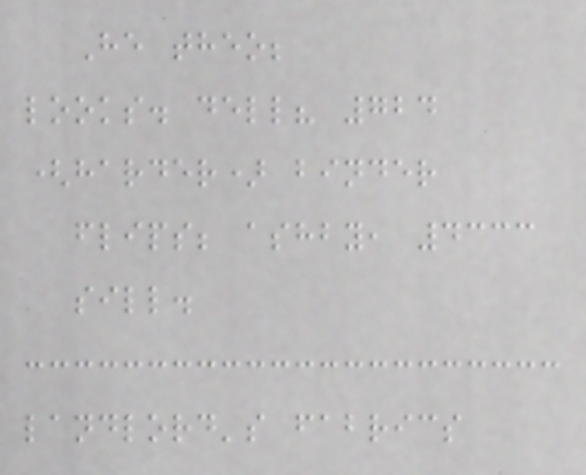He theo;
looks. dell? 724
(harder) binder
flips; ashby, 4333
sill.
landlord's fabrics
